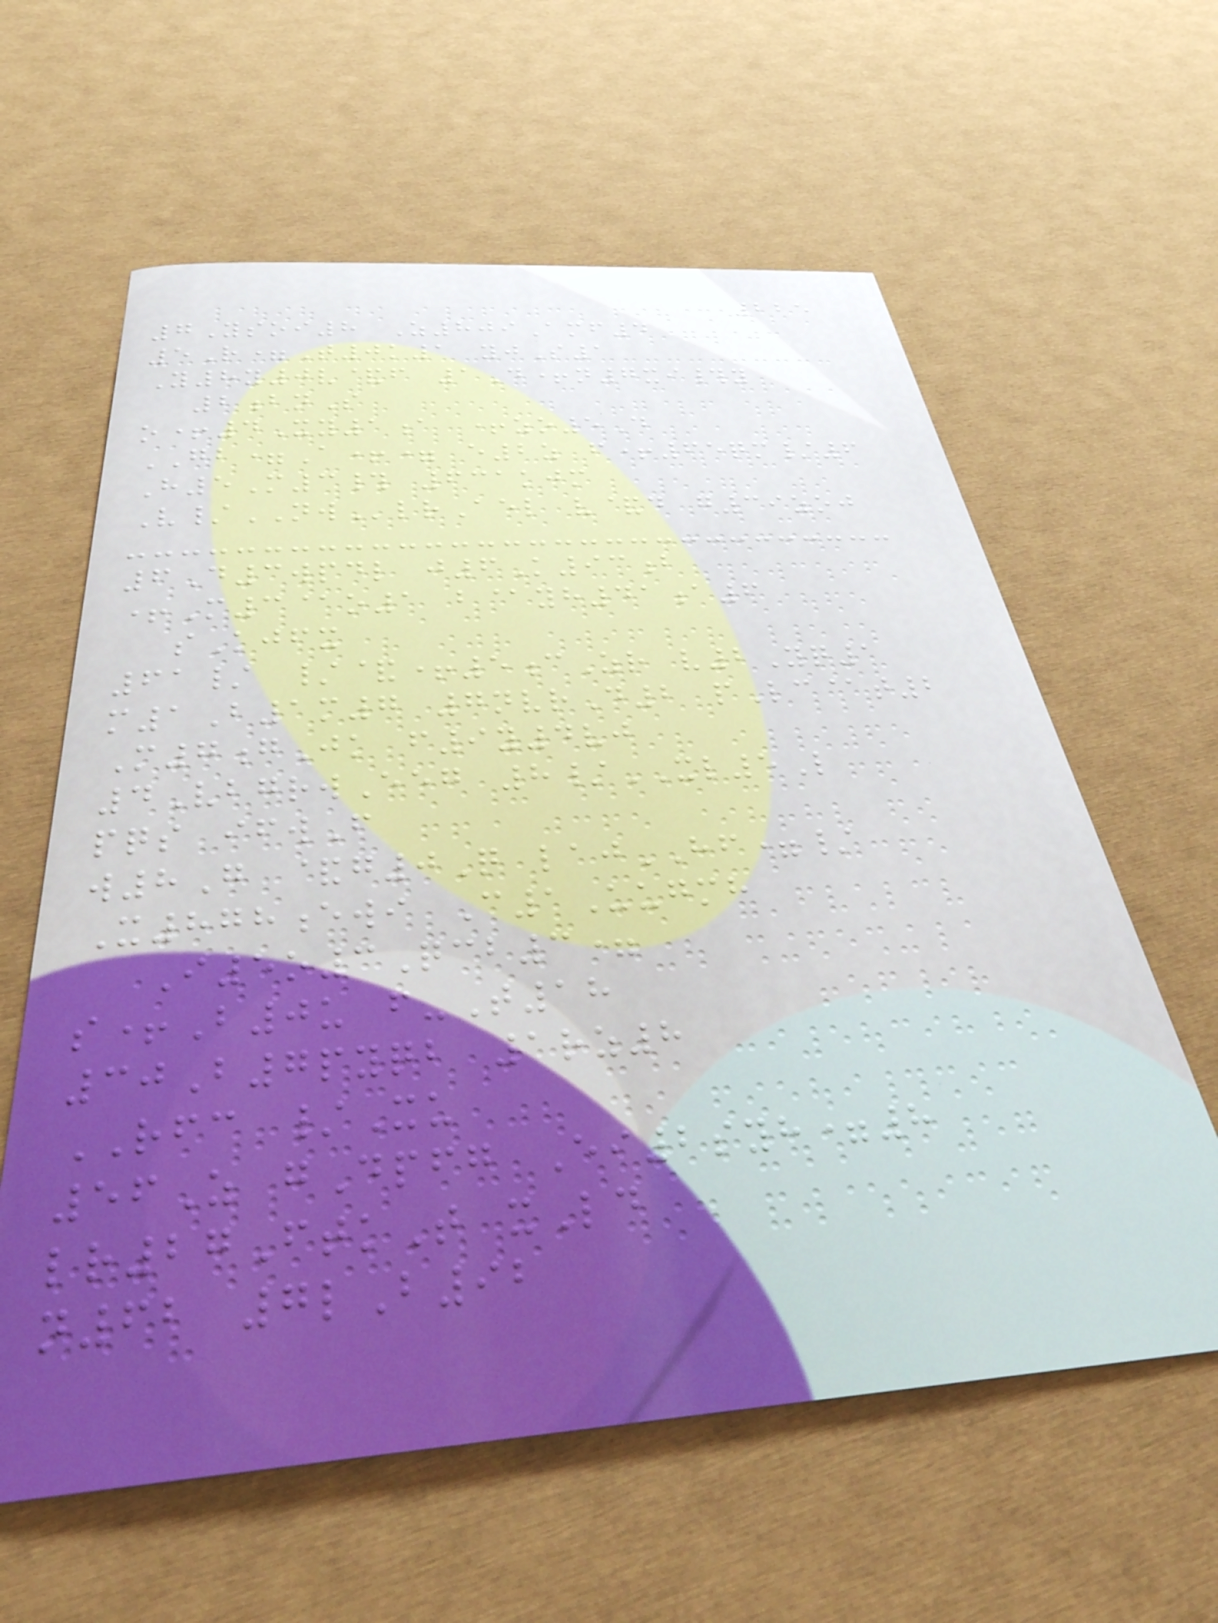225
7Ysoi8 Z809Amf4
5R=T0k1 yjS1
Y8y0v&f 1D+n7xi#y
2bnS
o+4Xy1a +zo5D
GB=A+= e2z f+65qm/6
H5M3# 631kjm
V/NWlrAel v&d g39zoj
6D3wpdl j6K93b
+M3@o1 b@yh41a6
sKjfx
61/ /&+5cZr v2Yq1
m1B1m7 7nvrD2 pLc@t2
M7gJk f9y4vj
4VbgrwEeg 8/XL5L
pqs ifwF
w8G &g0Q lajHF=/
X878ewi C1Uugmh
I5o3Qcb3=
s+B0u f-T18
30B7pyqb 1rz8
RFC /Xu
56Z gDpfg Ei2syh=8
lr27FtkT xLd
n62 7lB92
